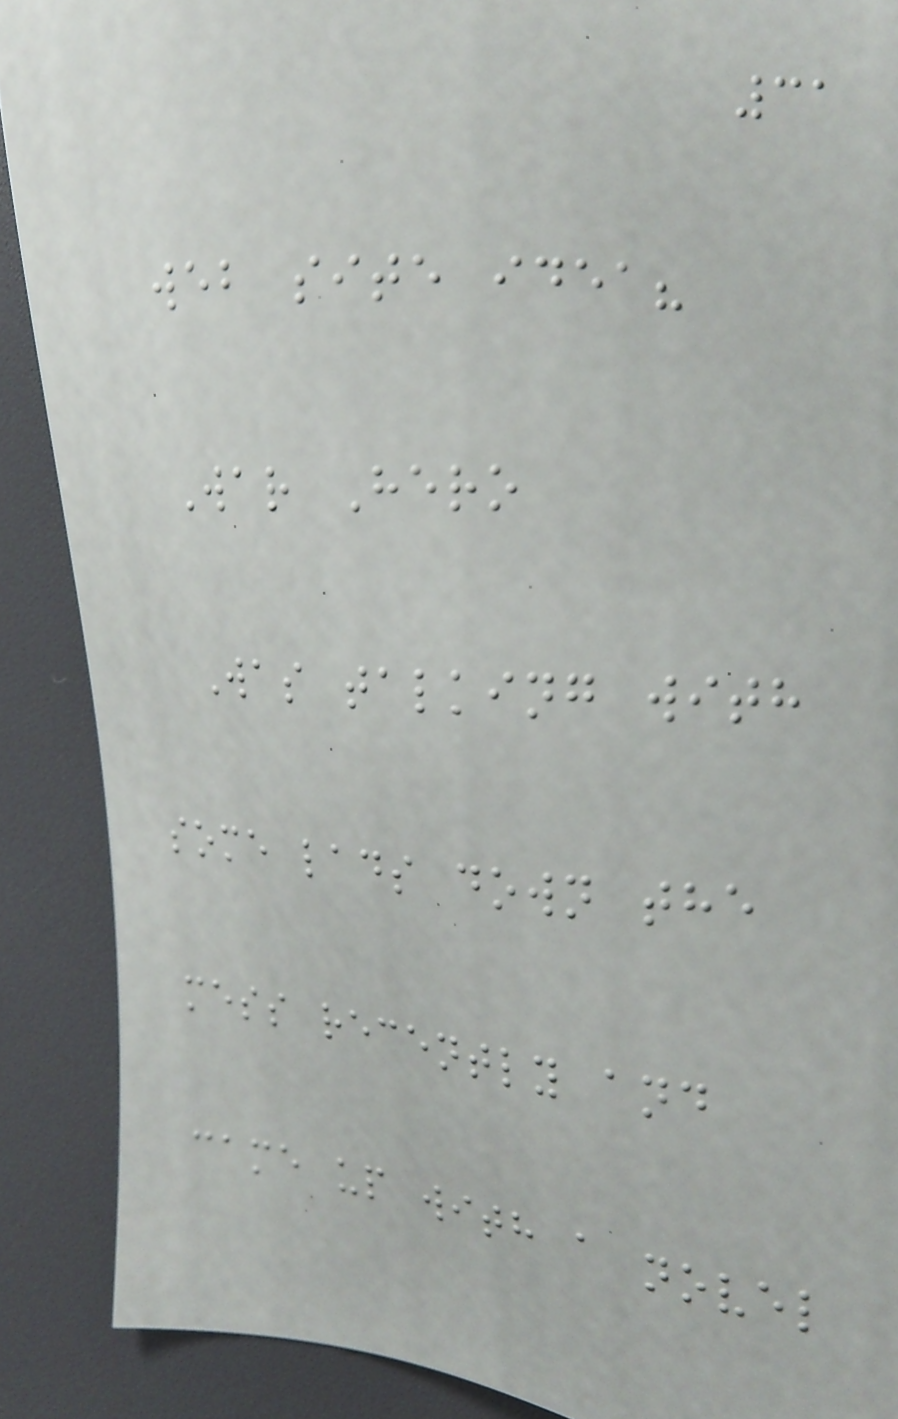31
web site idea?
War Hero
Was talking with
some lads down the
mess recently and
came up with a novel
